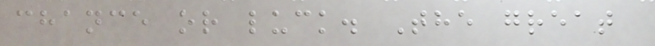chance or luck. The great
